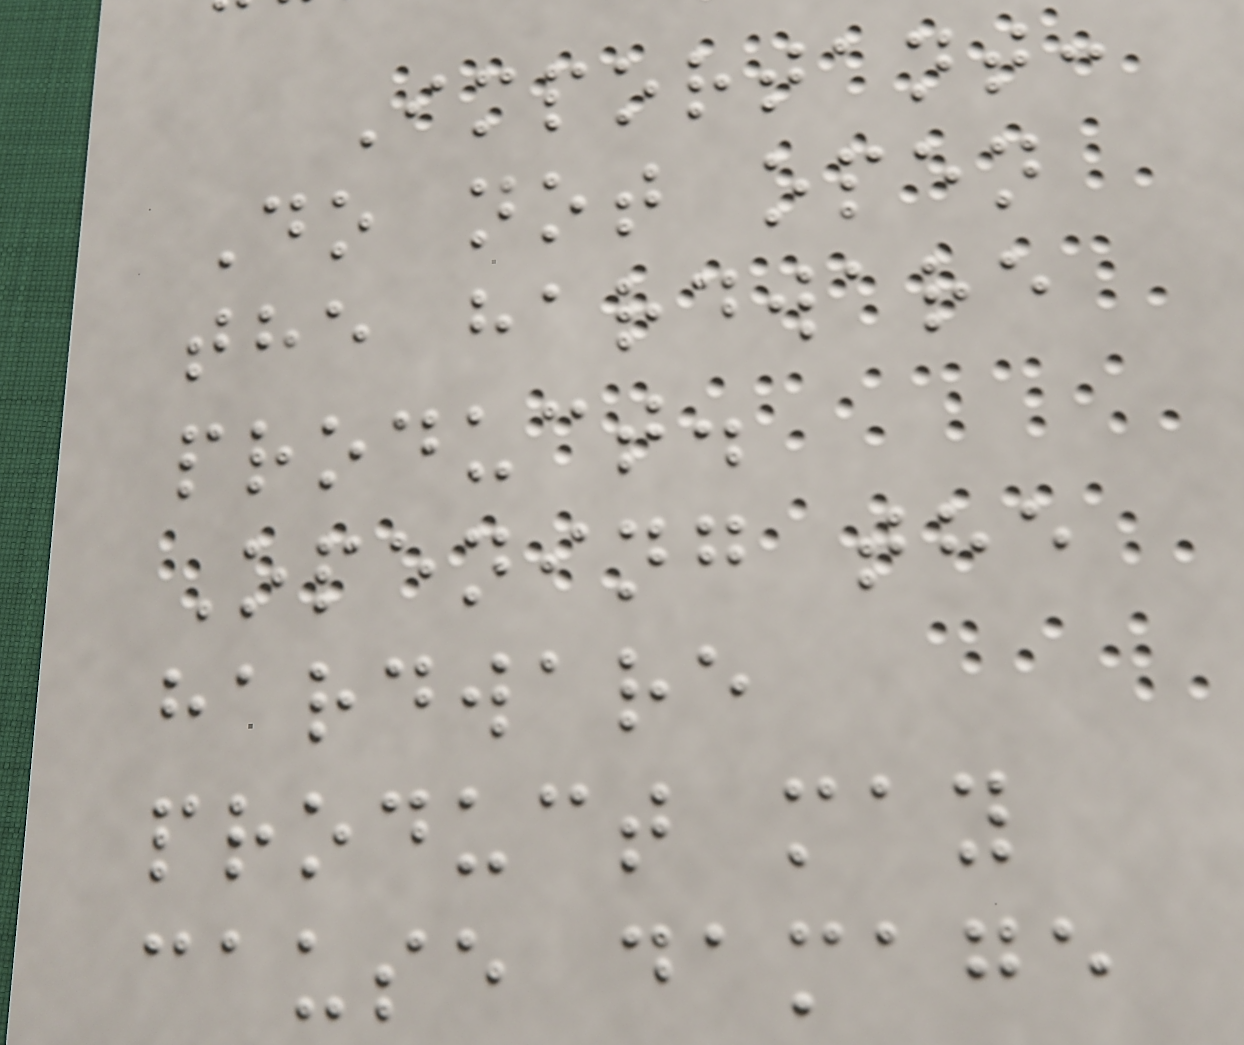Important:
Do not open
the hardware
product.
Opening the
hardware
product may
cause damage
